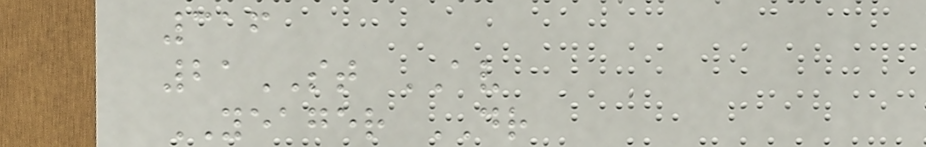316
21ST AV
YEAGER DR
